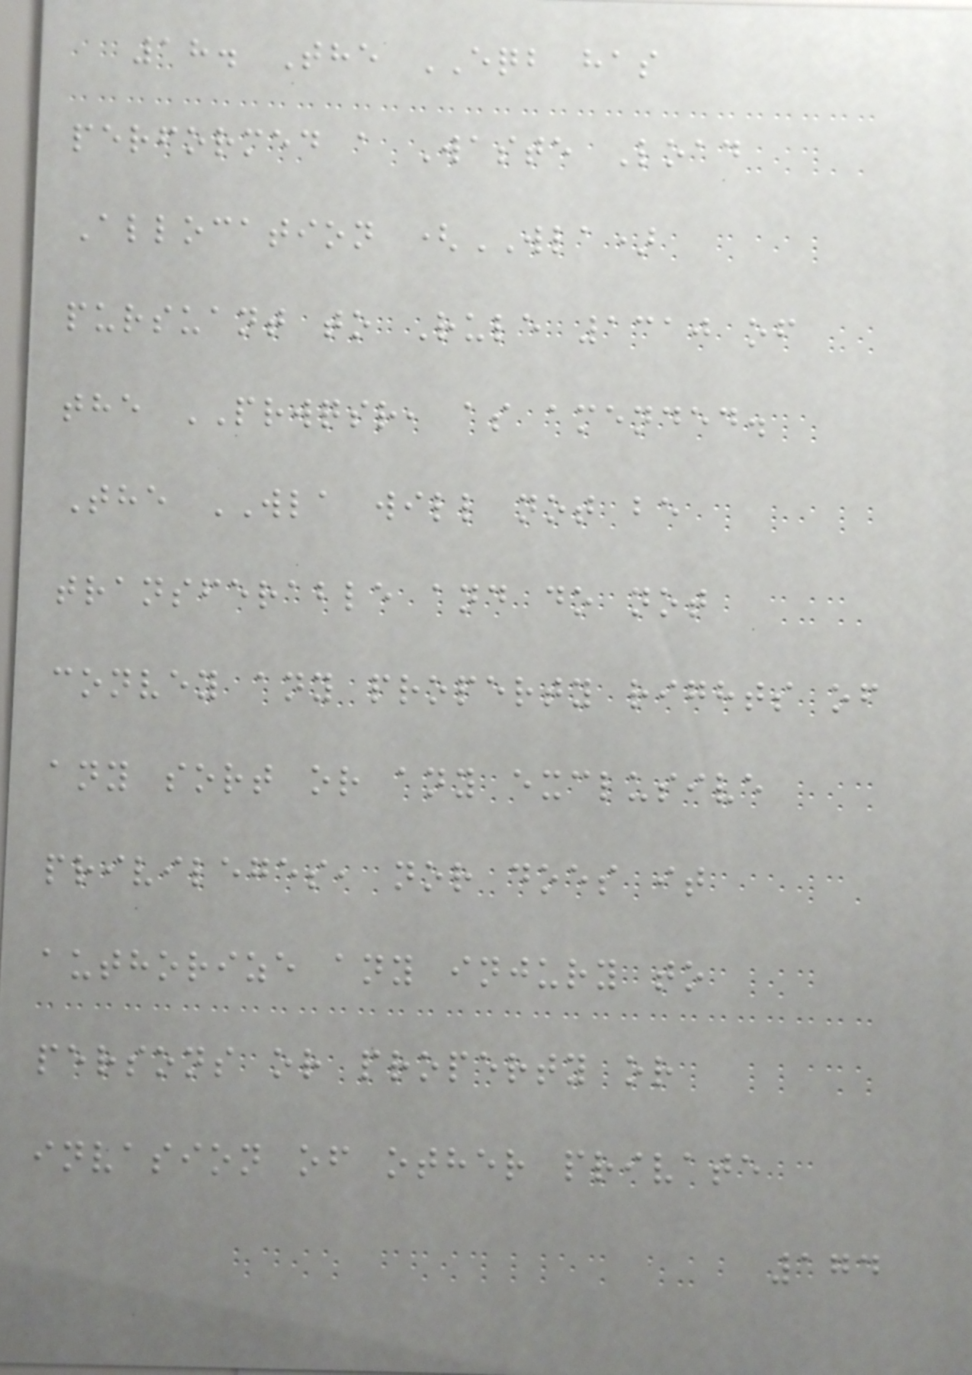18. The EQB has
performed a Waste Load
Allocation (WLA)
pursuant to Rule 1310 of
the PRWQSR, as amended.
The WLA will not be
transferable and do not
convey any property rights of
any sort or any exclusive
privileges, nor does it
authorize any injury to
persons or property or
invasion of other private
174
